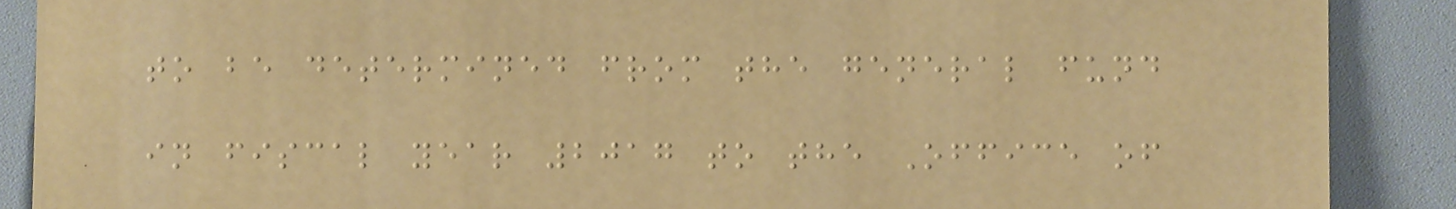to be determined from the general fund
in fiscal year 2017 to the Office of
